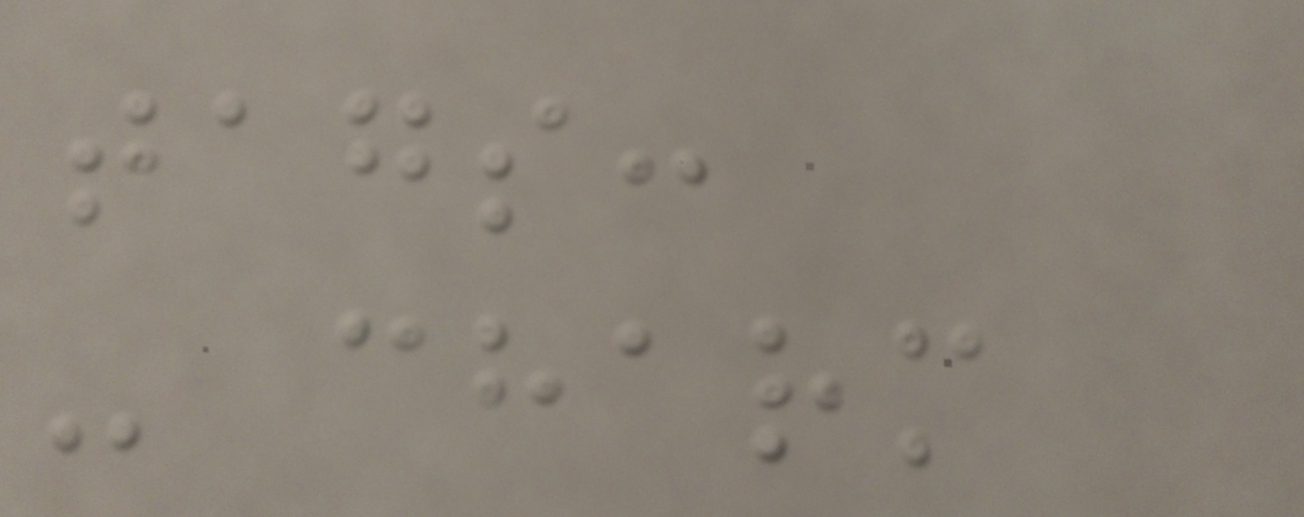tags:
- charm
